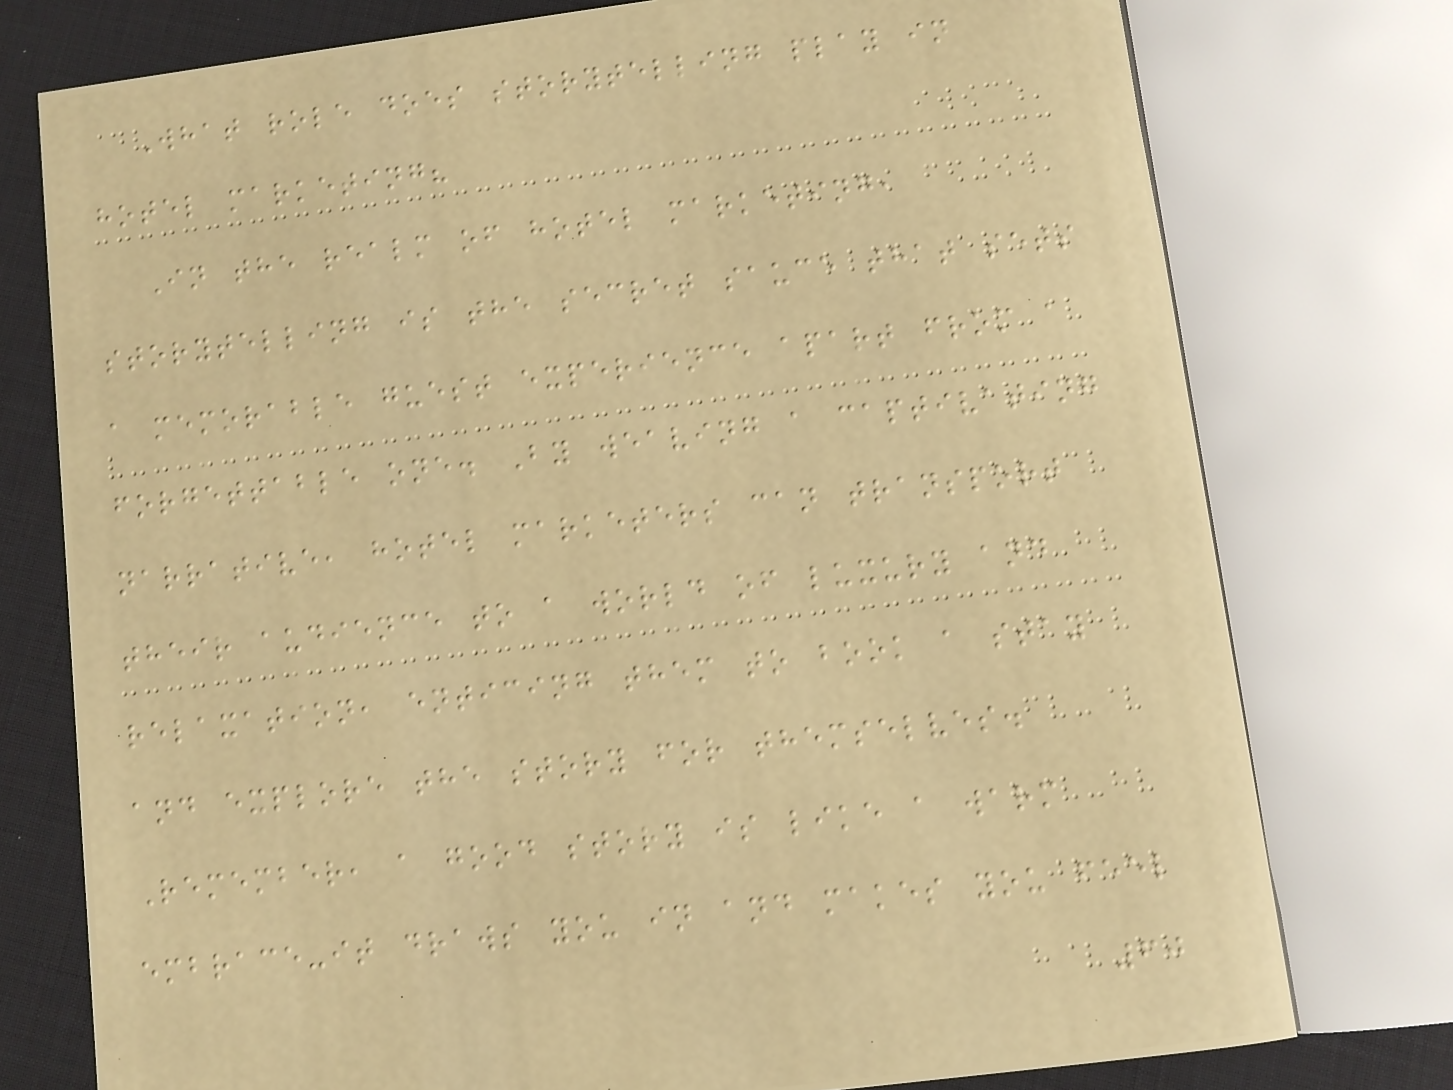What role does storytelling play in
hotel marketing?
In the realm of hotel marketing,
storytelling is the secret sauce that sets
a memorable guest experience apart from a
forgettable one. By weaving a captivating
narrative, hotel marketers can transport
their audience to a world of luxury and
relaxation, enticing them to book a stay
and explore the story for themselves.
Remember, a good story is like a warm
embrace-it draws you in and makes you feel
60
